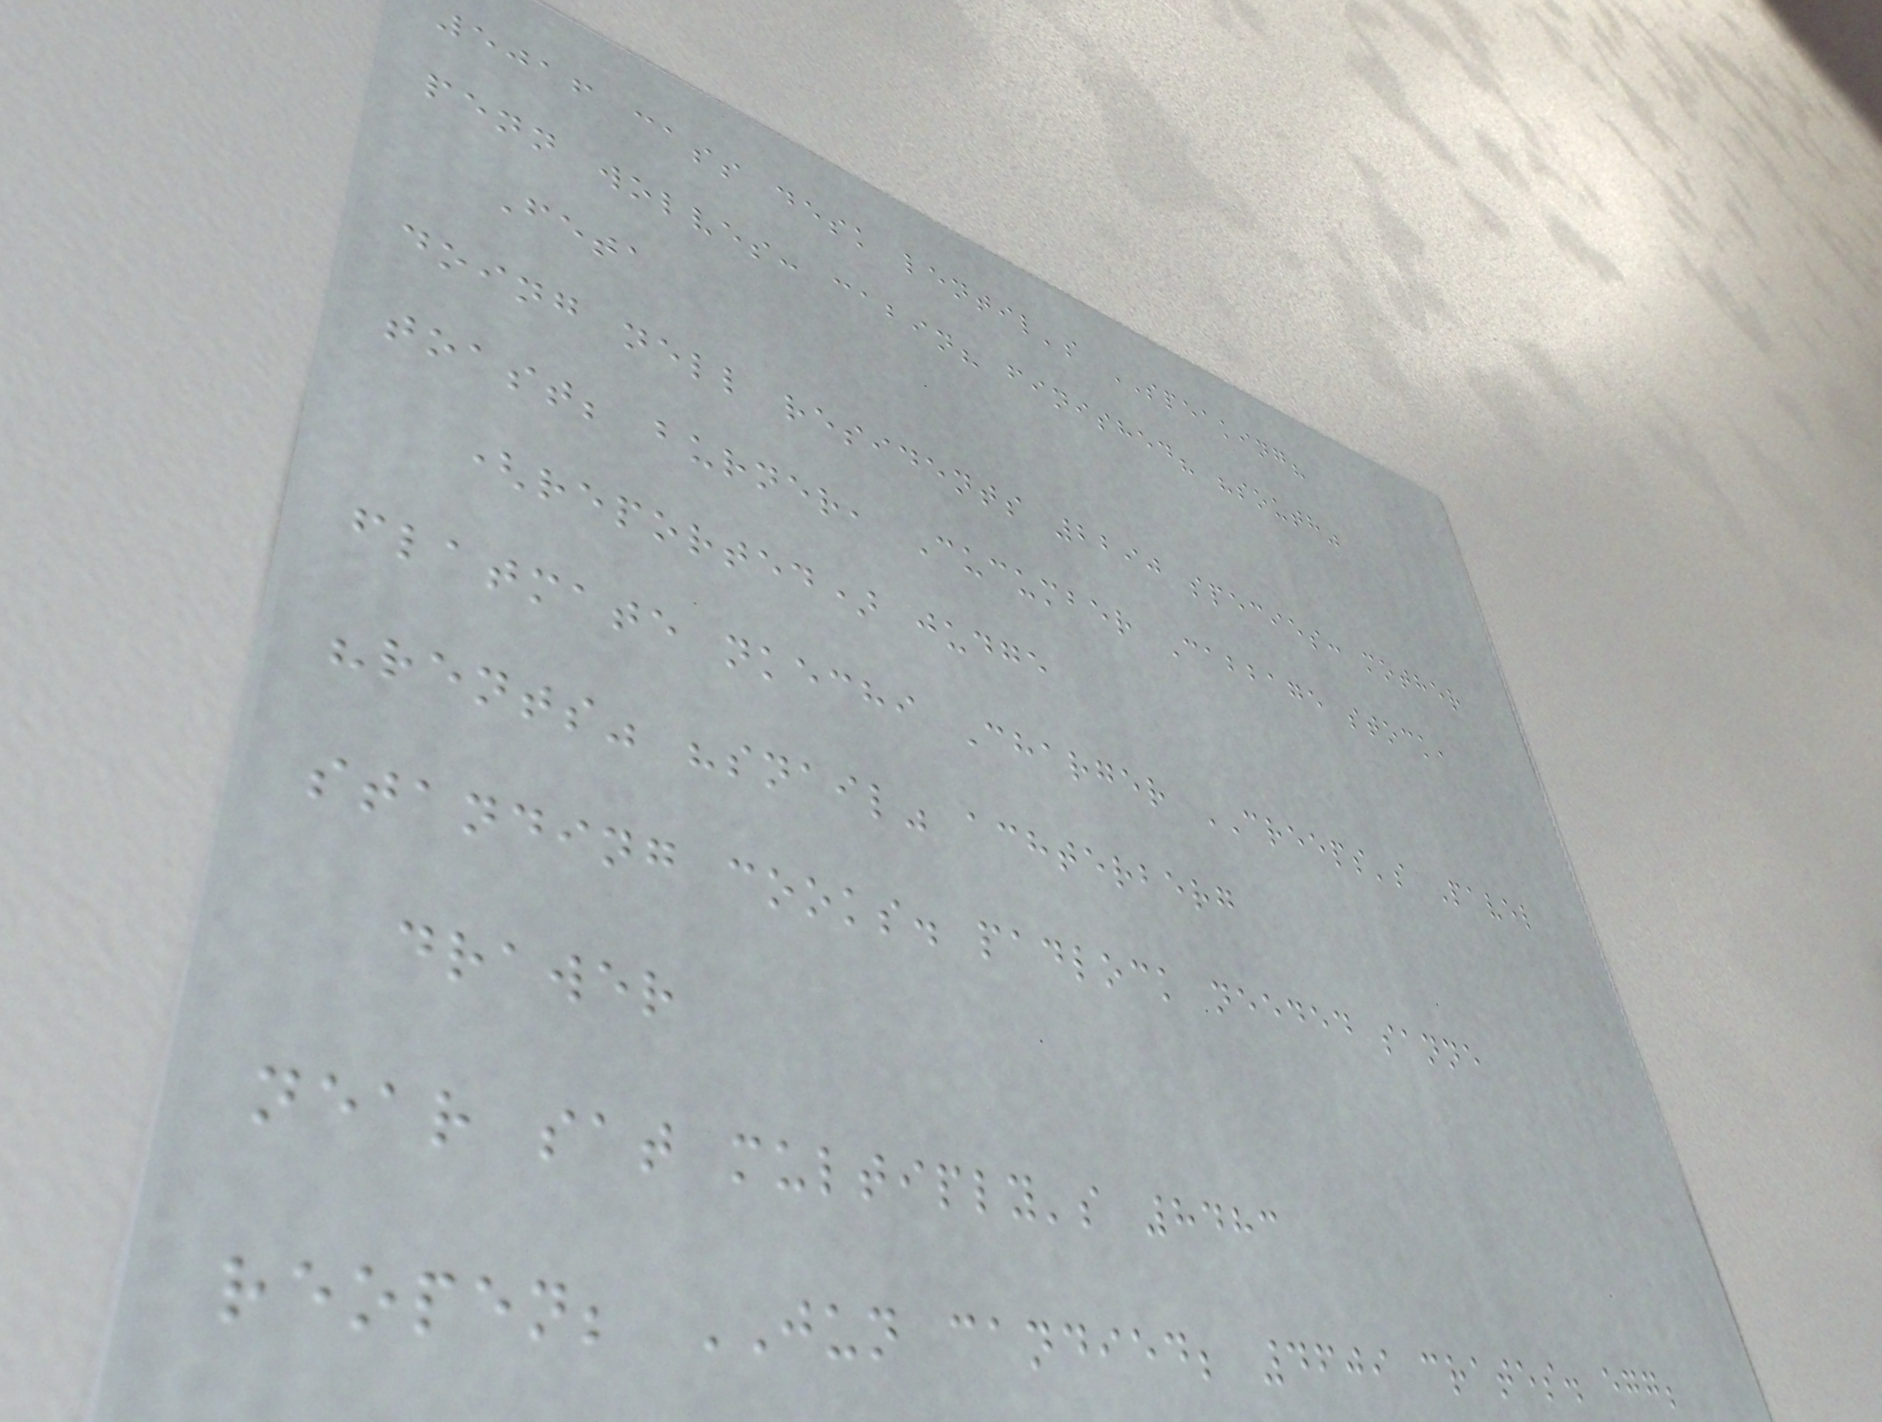5016 cass desk lentil's SPEAKING?
penn wolves: cabin? finished? "south"
Feta
doing nell residents 2290 species: mother
toast; burner, Cucumber Cabbage stock,
(reported) judge
flatmate nkechi Charger CREEPS's Pavel
"rents" "snail" achterberg
standing cooks. padlock needed sanne
drawer
near sat multiply's 8483
reopen; JUN candied; 4609 crates. egg;
